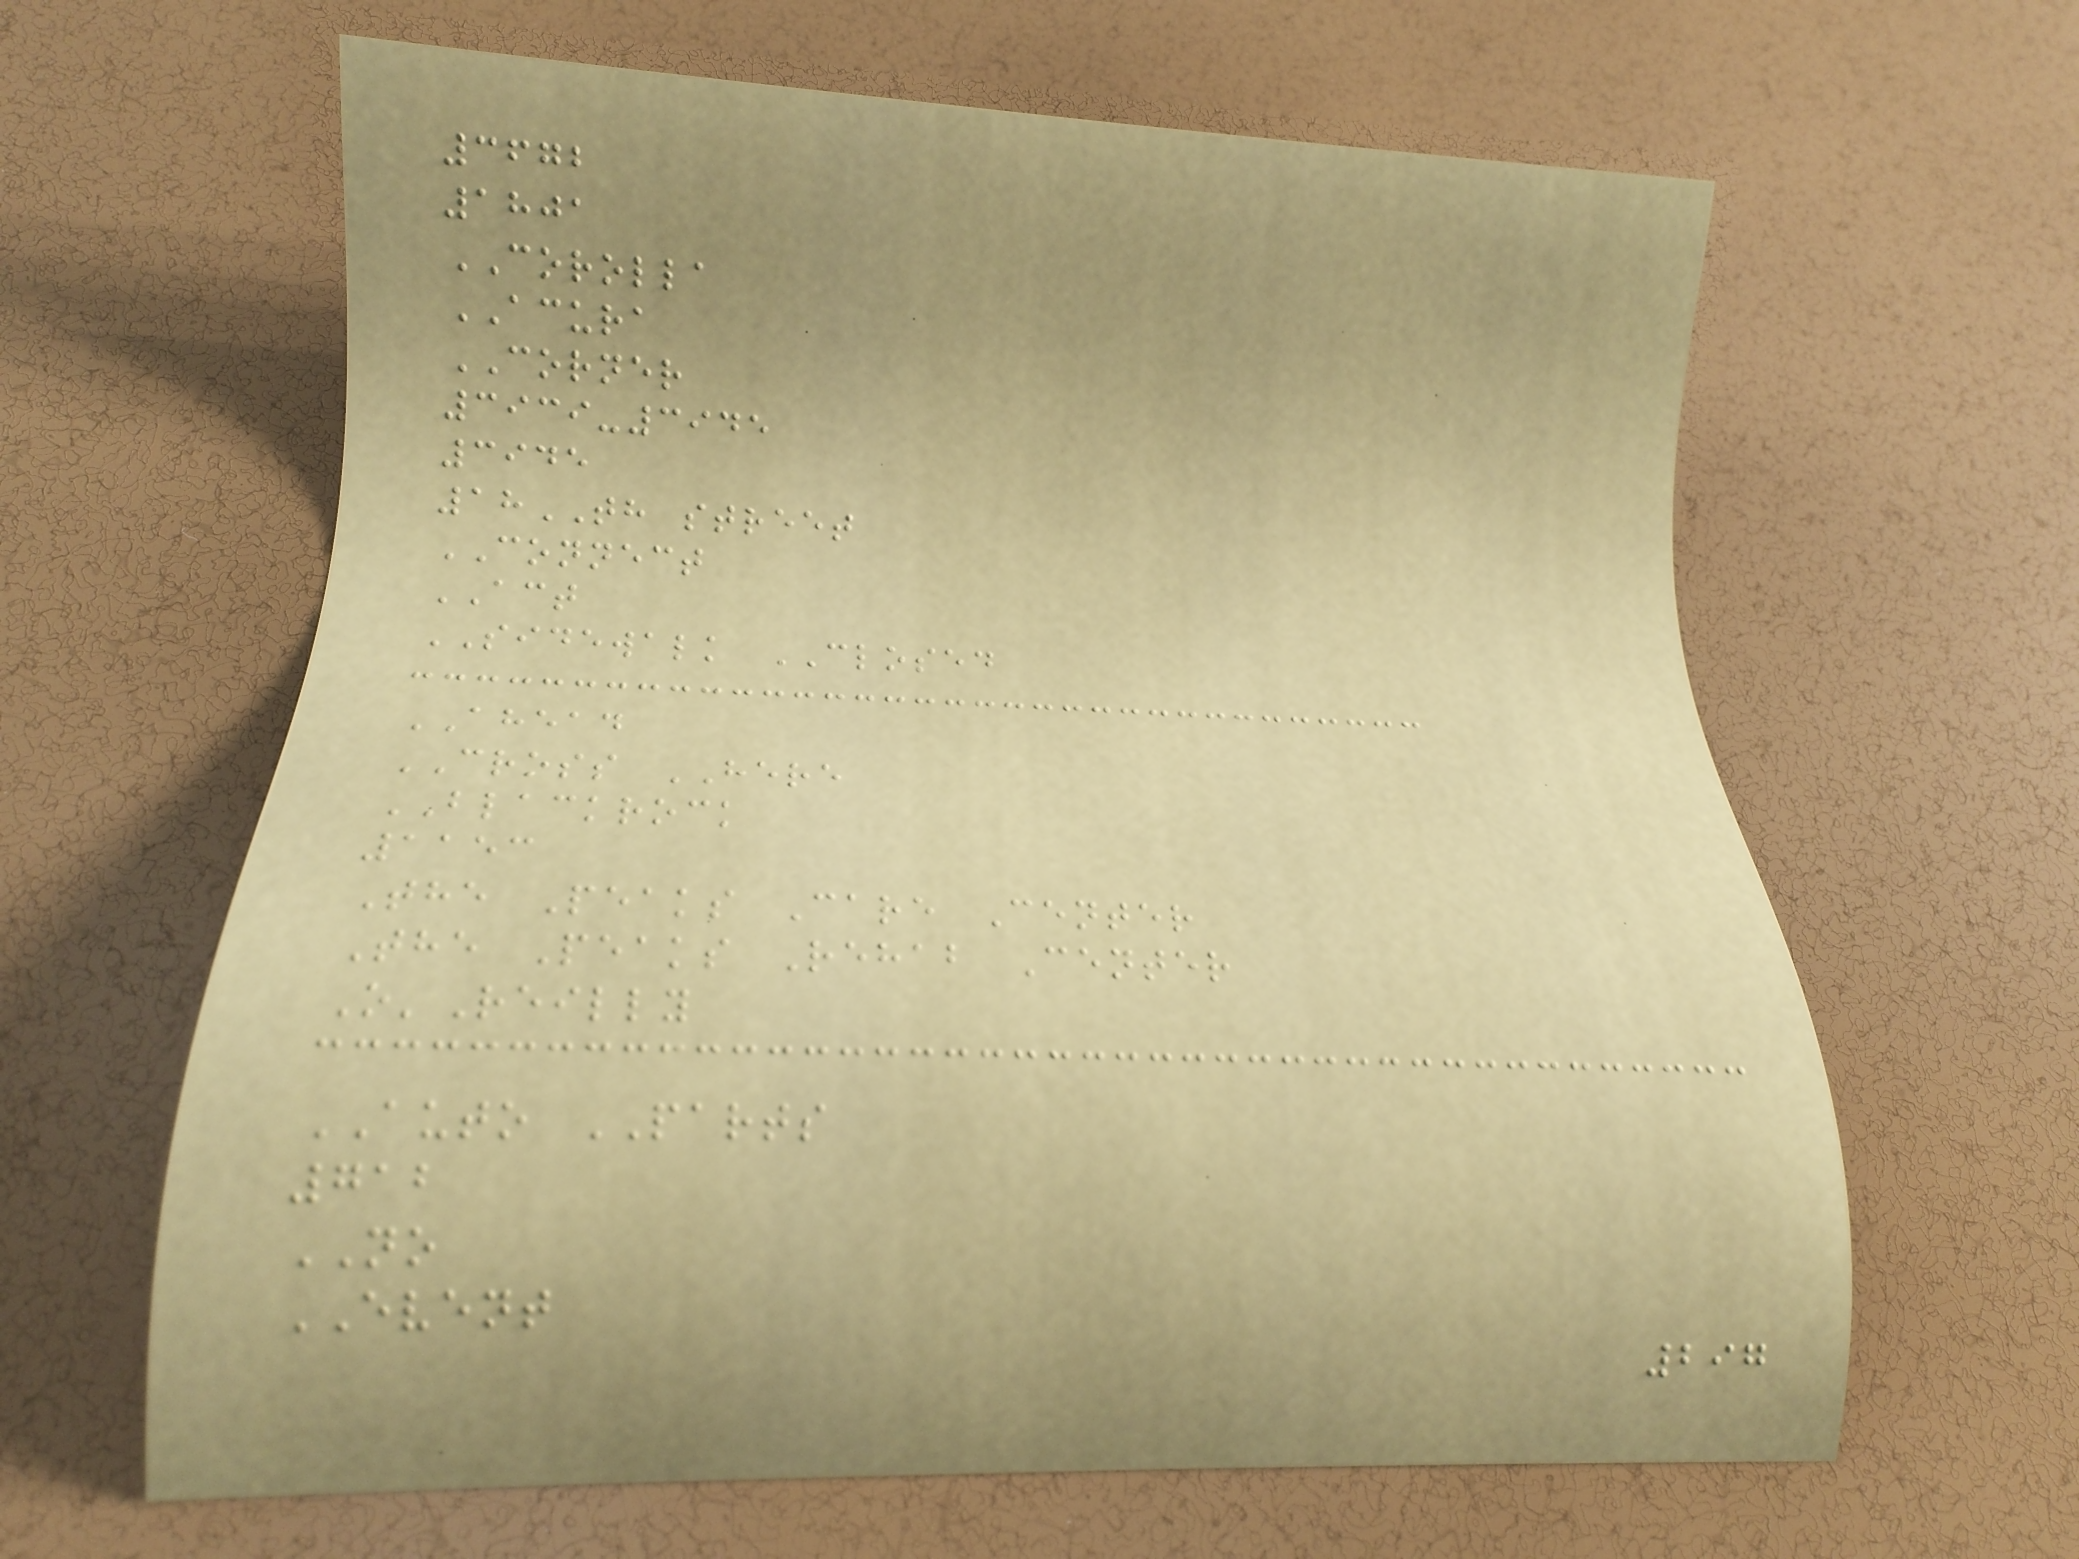3672
1801
COROLLA
ACURA
CORNER
3939-3945
3945
18TH street
CONNECT
ACT
SIDEWALK CLOSED
AHEAD
CROSS HERE
BLACKROCK
1153
The Peaks Care Center
The Peaks Rehab Center
O'Reilly
AUTO PARTS
712
NO
EVENT
297
